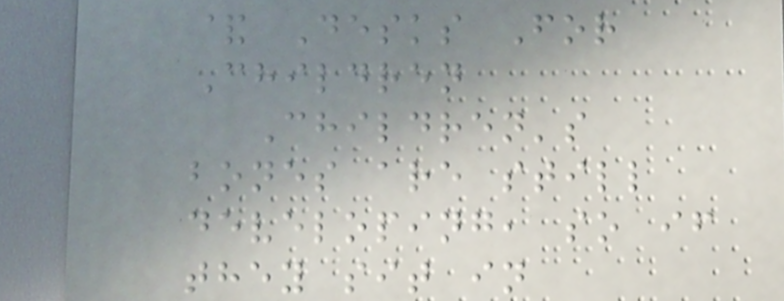& Desks For
Children
Children's
bones are still
developing, so if
they sit in
